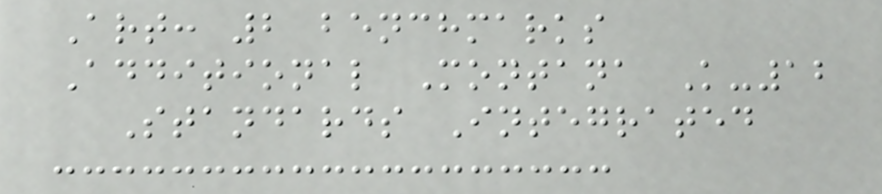Art: 2 benchmarks
Additional Montana K-12
Standards Integrated
